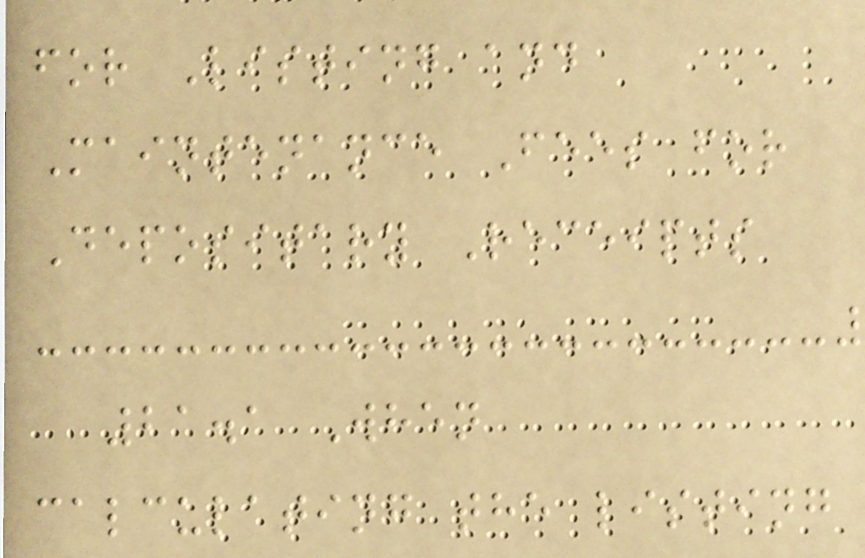for Listing and
Maintenance Fees for
Depositary Receipts
21.1 When
calculating the listing
